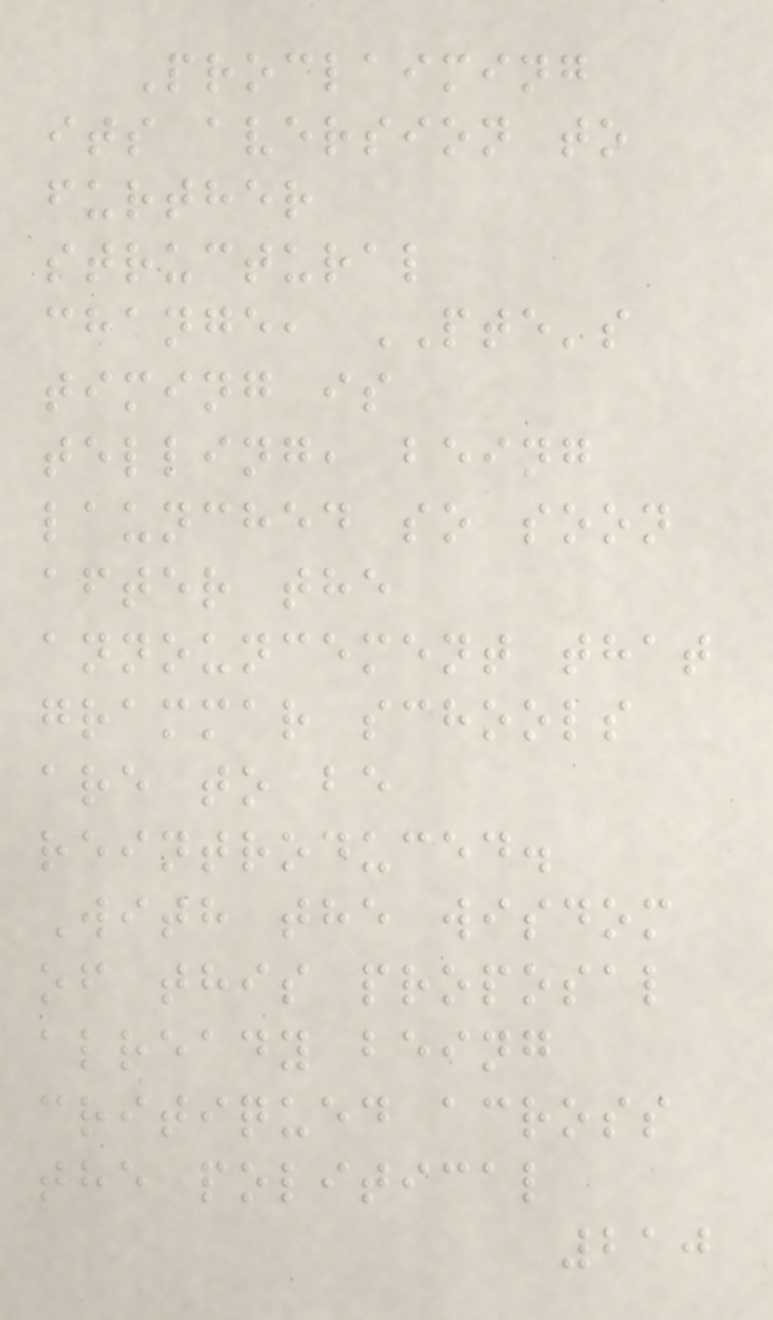Proclaiming
its aversion to
further
structural
change, PTE's
timing is
telling, being
launched so soon
after the
announcement that
grammar schools
are to be
reintroduced.
With the wisdom
of this proposal
already being
critiqued across
the political
210
